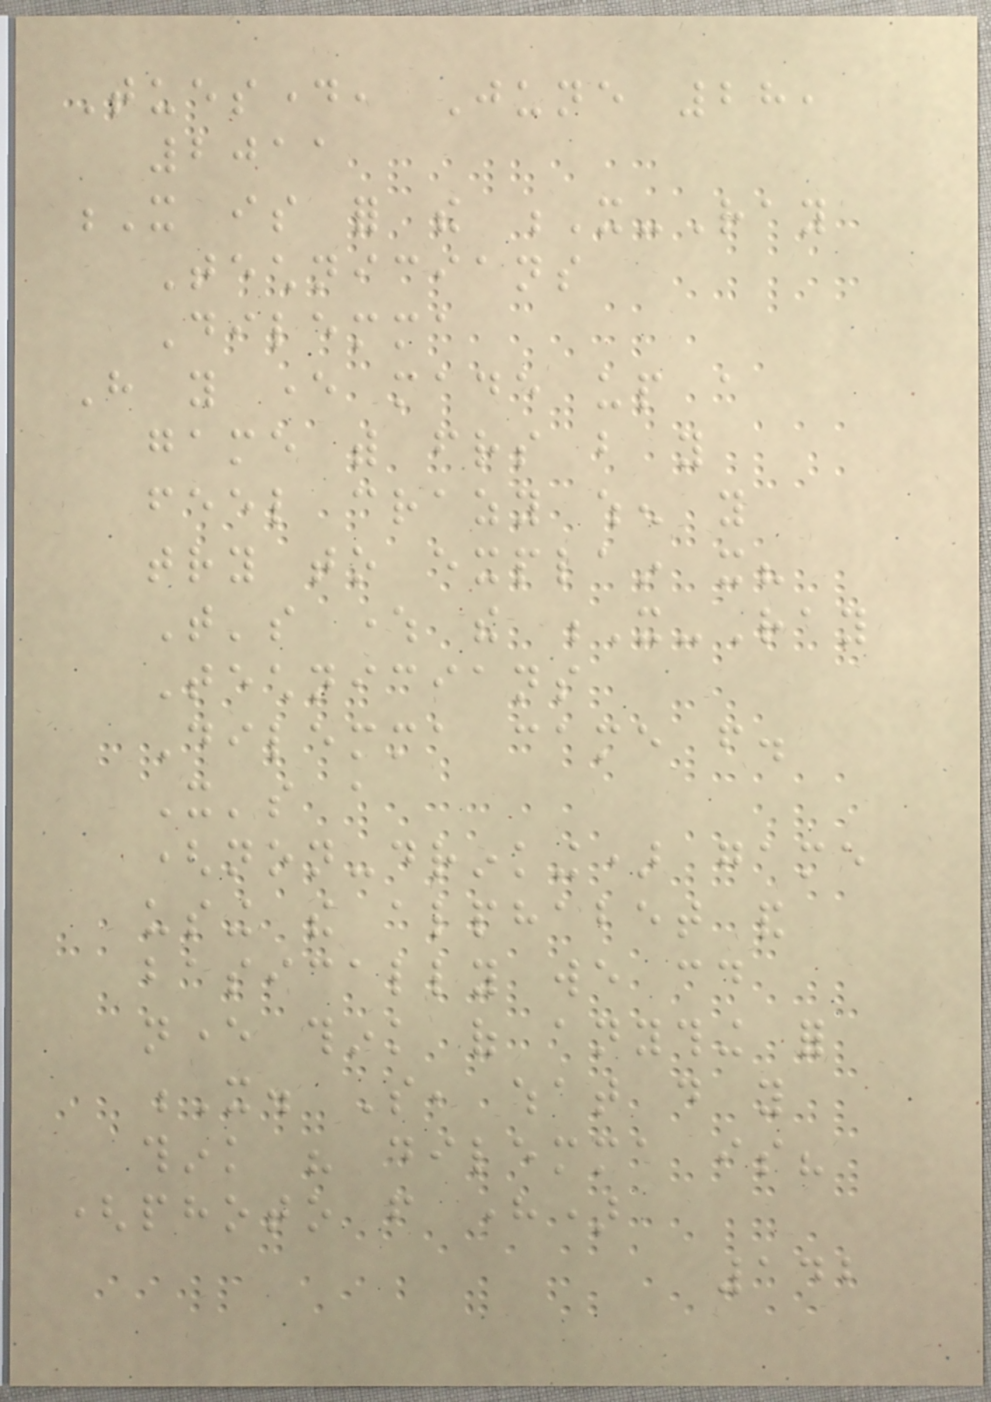Tuesday, June 28,
2011
X is for the X-Ray
Technicians
Dilemma
Have you ever made up a
game with friends but you
feel crazy when you
try to explain it?
That's where the X-Ray
Technicians
Dilemma came from.
It's a
(non-drinking) game
using the alphabet and
basically we could
never think of anything for
X. So, what do you
think his dilemma is?
(photo from here)
142
